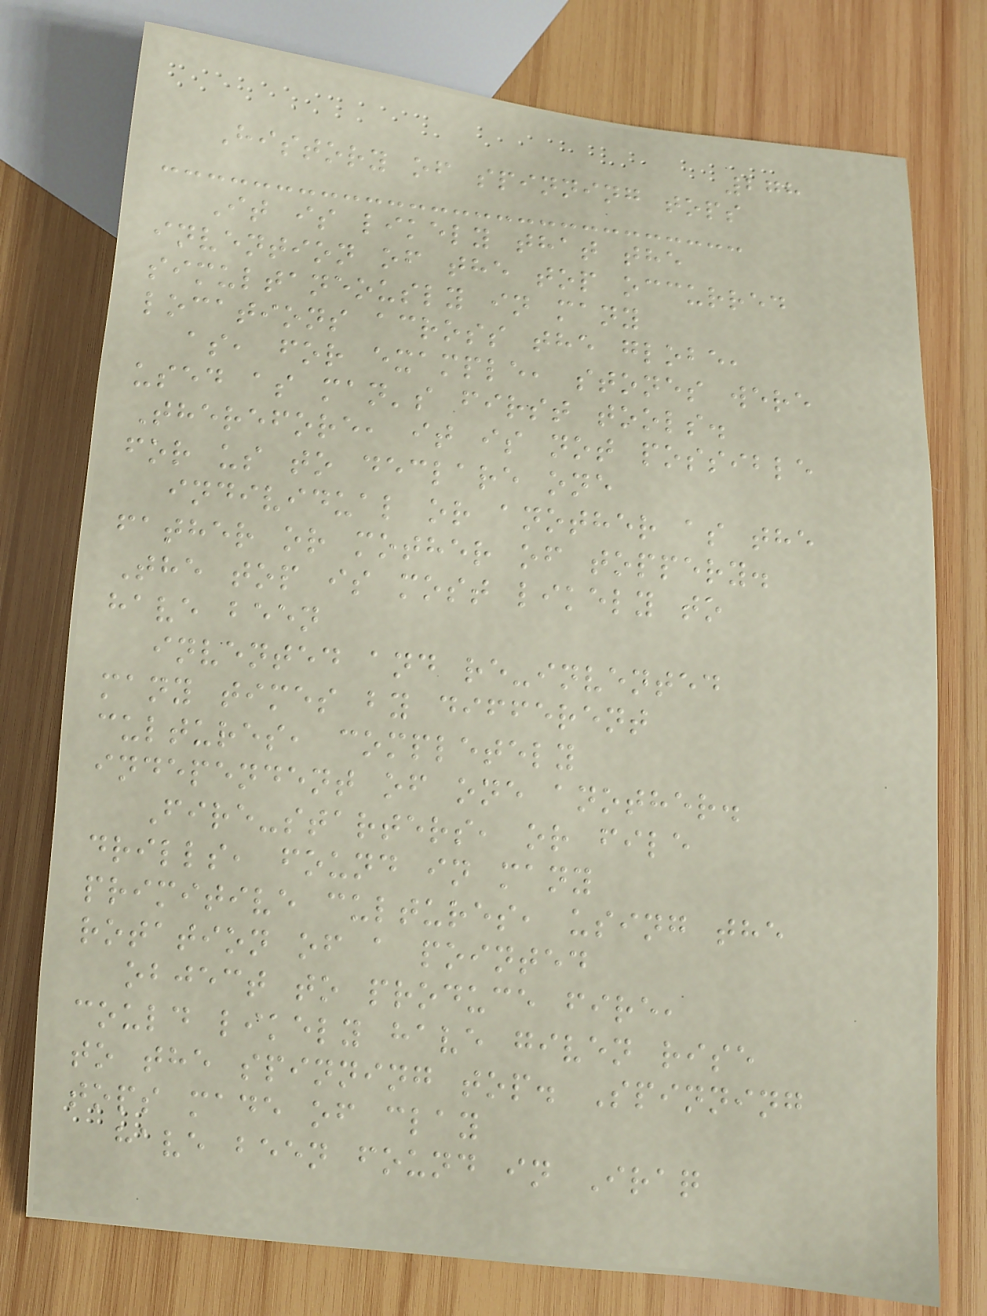278
History of spinning tops
It is likely that the
invention of the top occurred
simultaneously in many
locations across the globe,
as, for example, stones were
used as man's first tools.
Therefore, it is not possible
for us to declare one
individual or another as the
father or mother of toppery.
The top is most likely to
have been
invented and re-invented
many times by different
cultures, completely
independent of one another.
Fire-starters, or file
drills, found in many
primitive cultures, using the
rotation of a pointed
object to produce fire,
could likely have given rise
to the spinning top. Spinning
tops made of clay
have been found in Iraq
